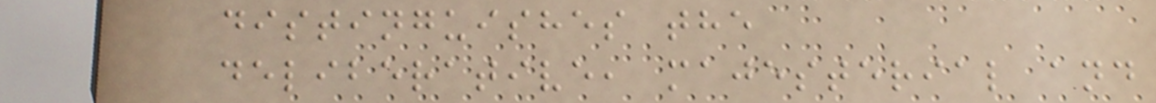distinguishes the
deliberative, majesterial and
